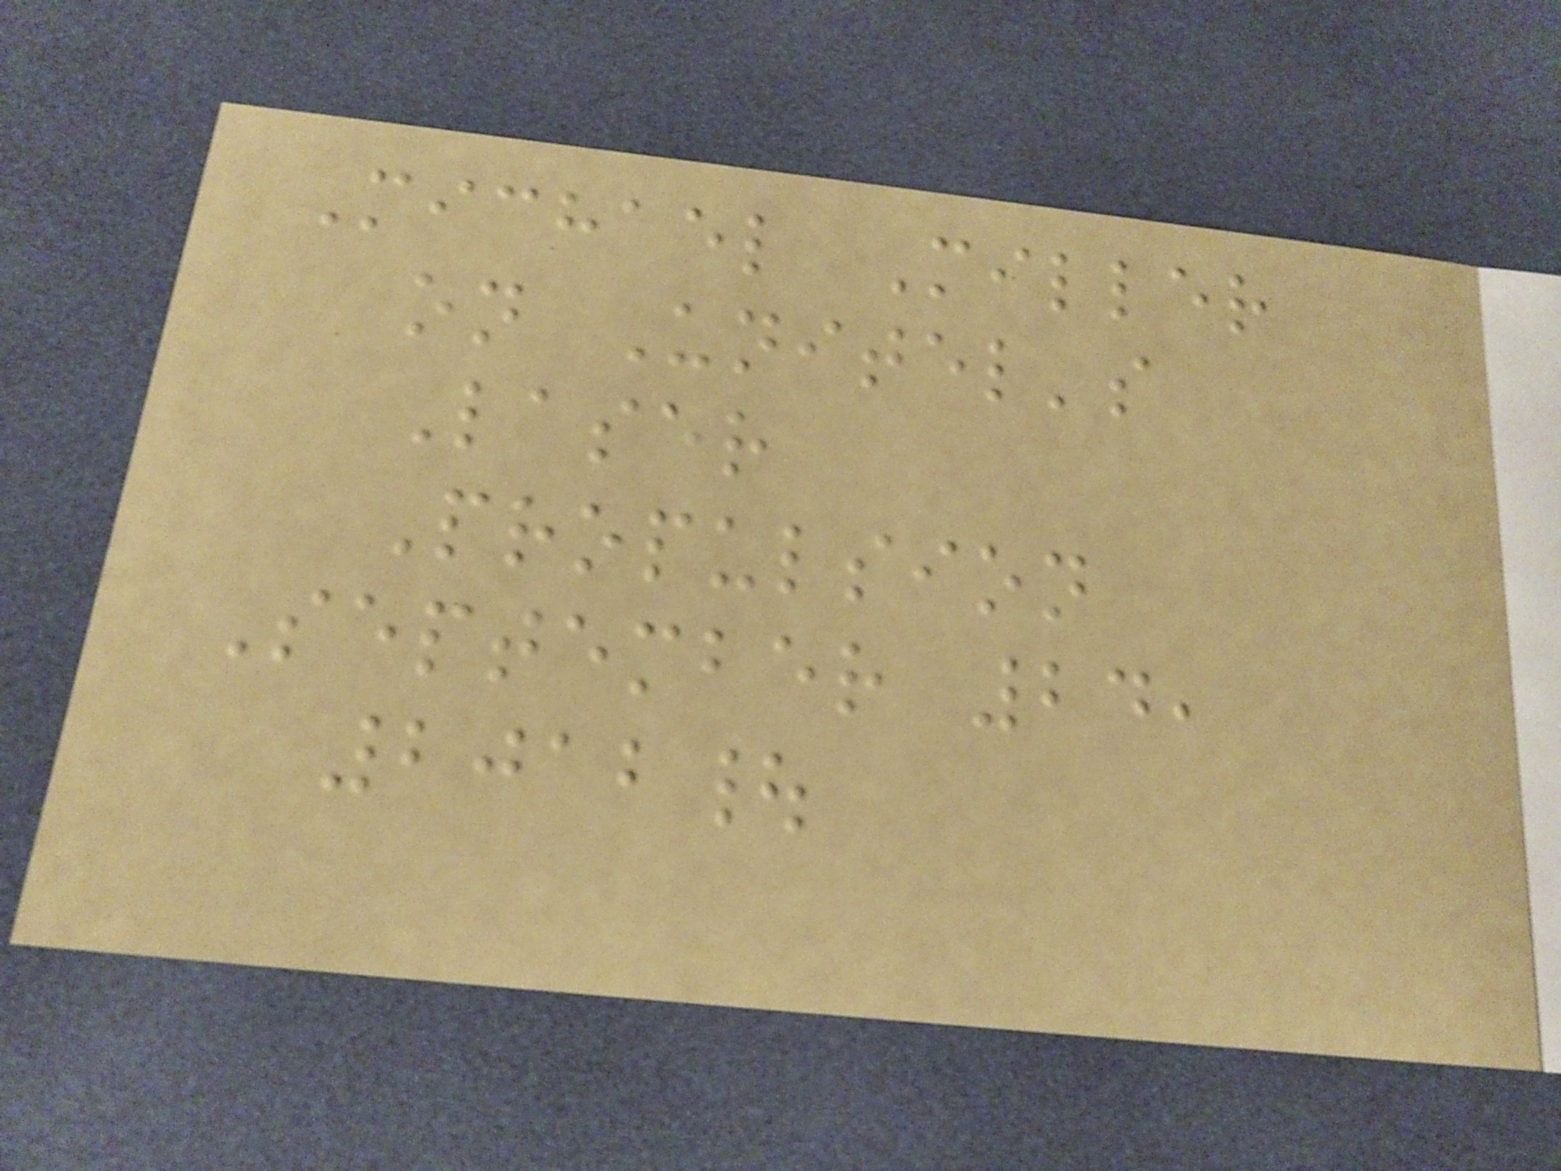Michael Miller
on Unitel's
Laser
Propulsion
September 24,
2012|
